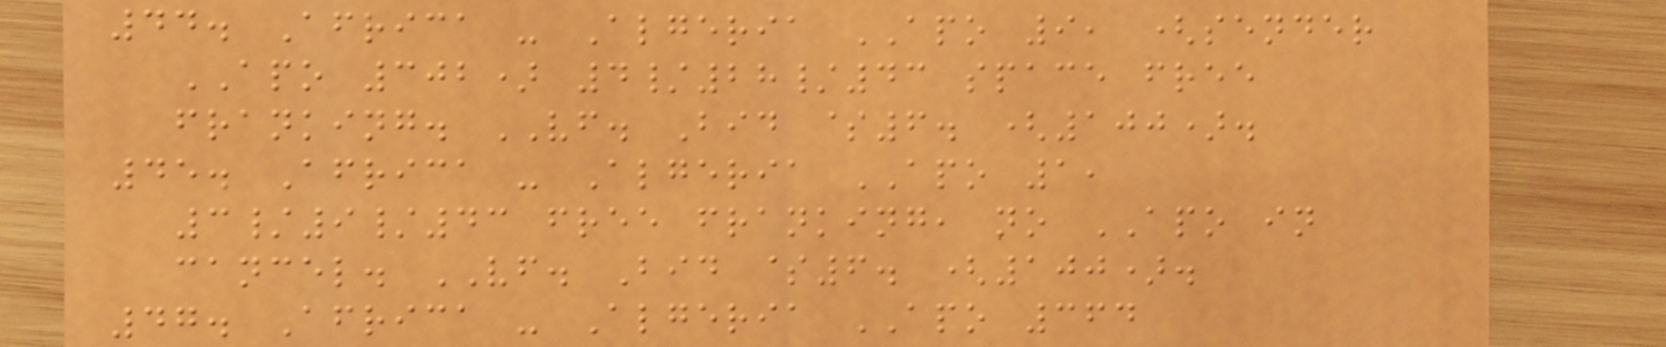44. Africa - Algeria APO 9, (sender
APO 302) 4/28/43 space free
franking. VF. Bid $6. (100).
45. Africa - Algeria APO 1,
3/9/43 free franking, no APO in
cancel. VF. Bid $6. (100).
47. Africa - Algeria APO 364
